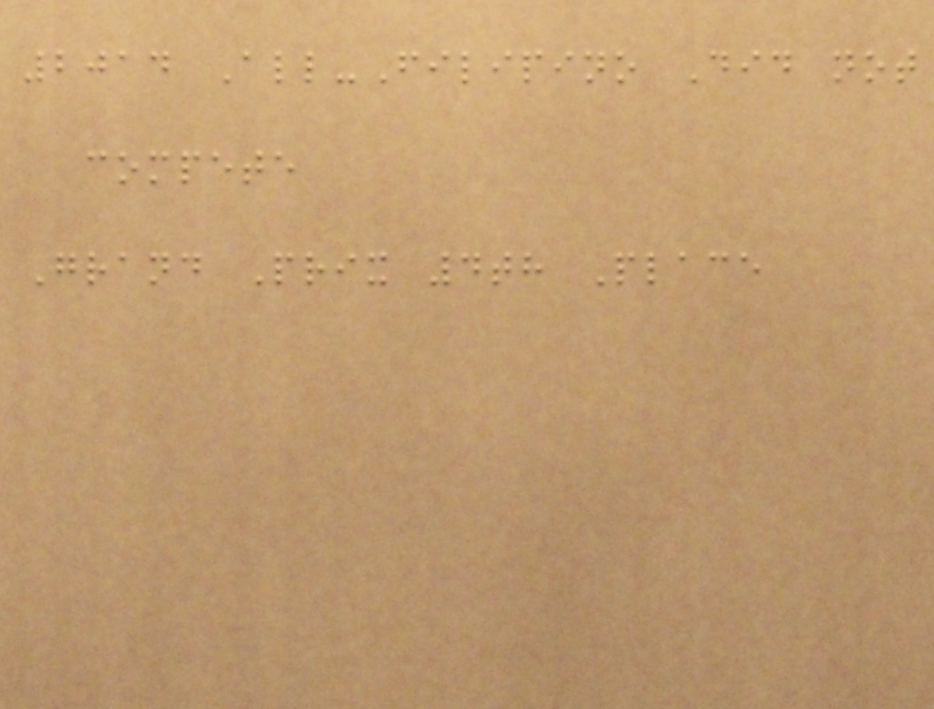2014 All-Filipino Did not
compete
Grand Prix 4th Place
